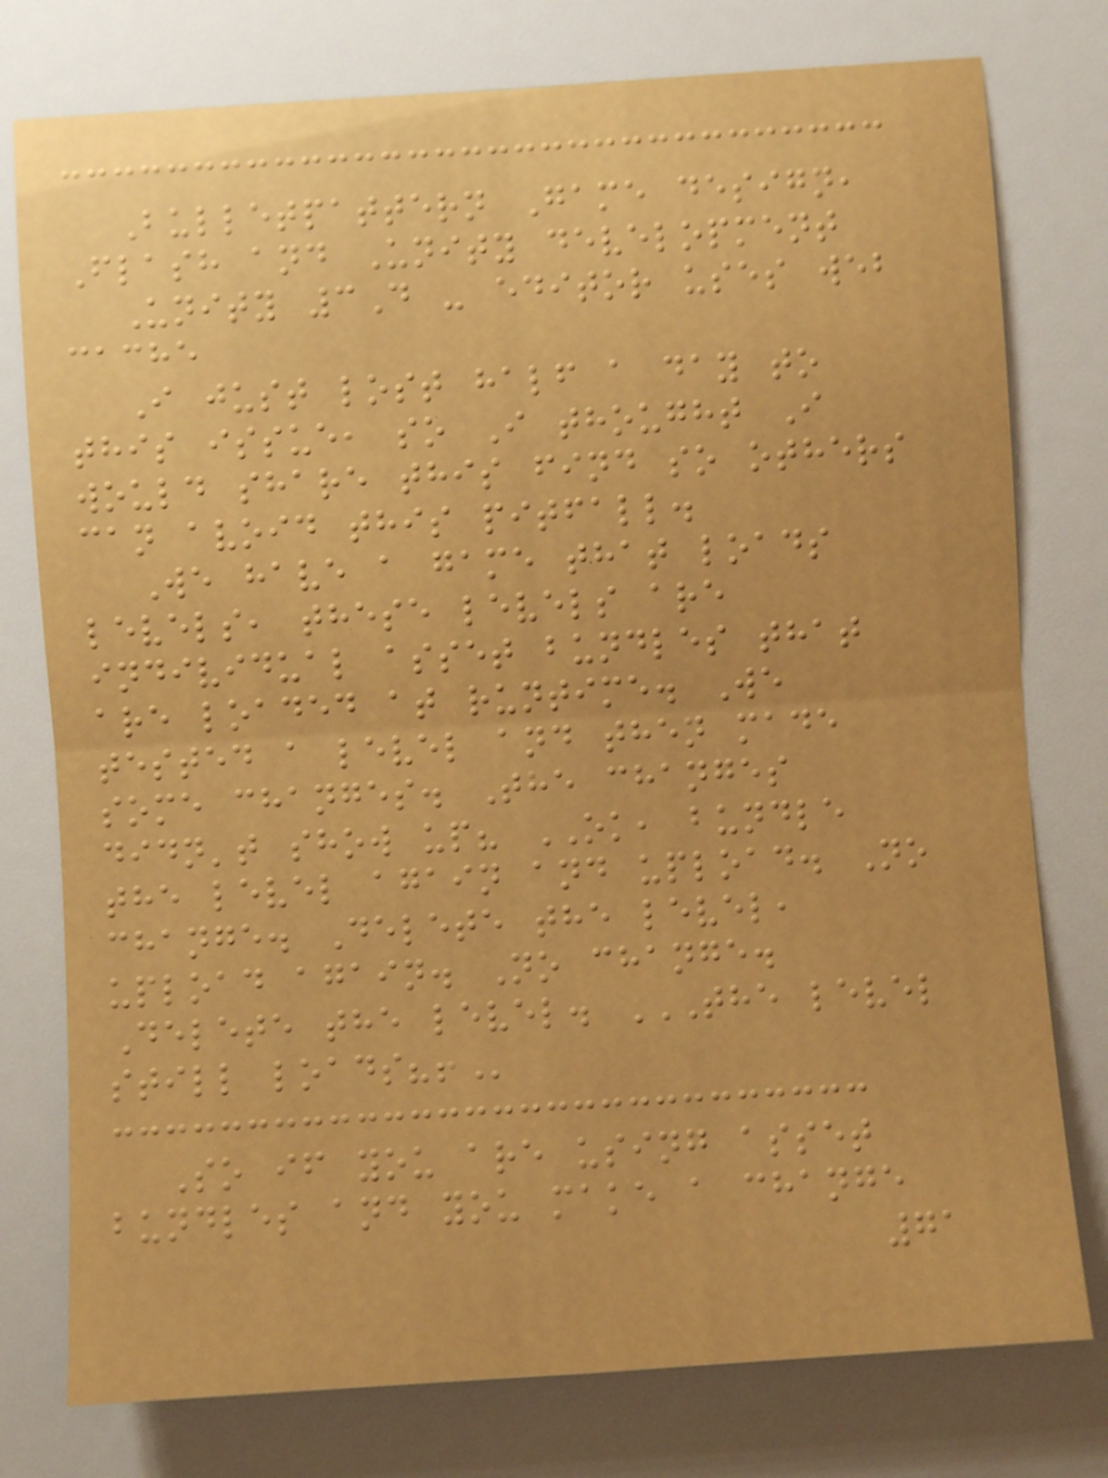Bulletpattern Game design,
Flash and Unity development
Unity 3D - editor uses web
cache
I just lost half a day to
this issue, so I thought I
would share this find so others
can avoid this pitfall.
We have a game that loads
levels, these levels are
individual asset bundles that
are loaded at runtime. We
tested a level and then made
some changes. The changes
didn't show up? OK, bundle
the level again and upload. No
change. Delete the level,
upload again. No change.
Delete the level. THE LEVEL
STILL LOADS?!
So if you are using asset
bundles and you make a change
71
